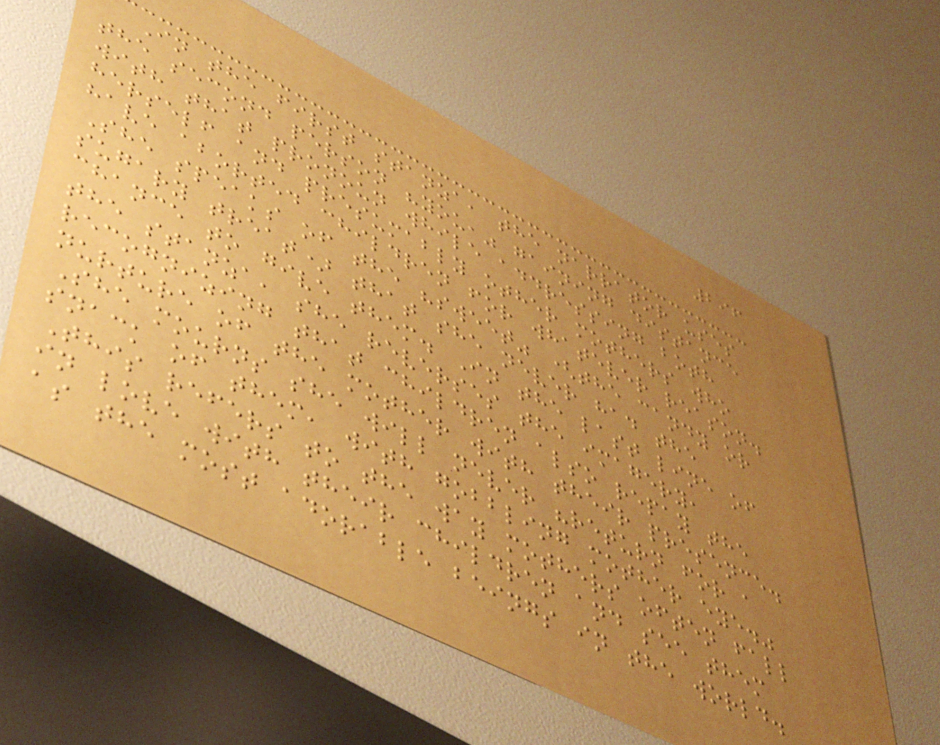296
In the first stanza, the narrator uses
the second person "you," gaining distance
with that pronoun while addressing both
herself and presumably other mothers who
have aborted children for whatever reason.
She speaks of the "sweet" (the candy or
sugary treat) that she never had the
chance to give them. In the last line of
the stanza, she reverses the imagery,
recognizing that children also repay the
nurture of the mother with their presence.
She mourns she will never "return for a
snack of them, with gobbling mother eye."
This refers to the way mothers often fall
in love with their children and see them
as the most adorable beings in the world.
